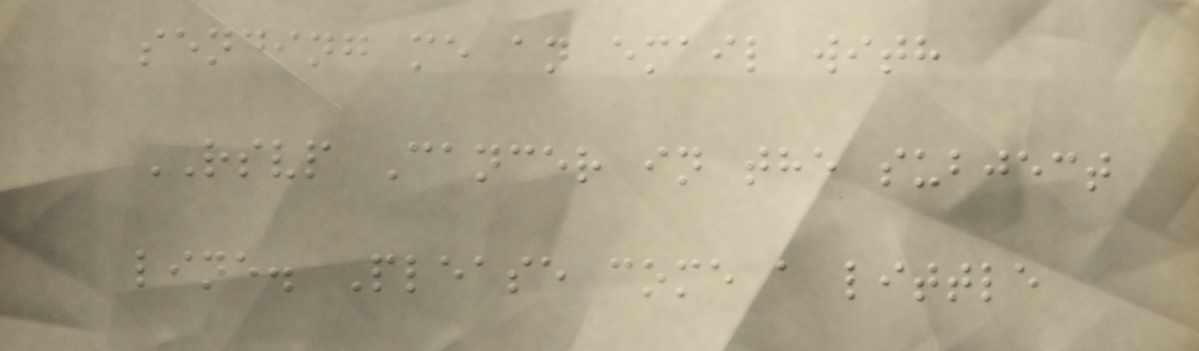sending me an email with
RSVP Cancer in the subject
line. Please come a little
